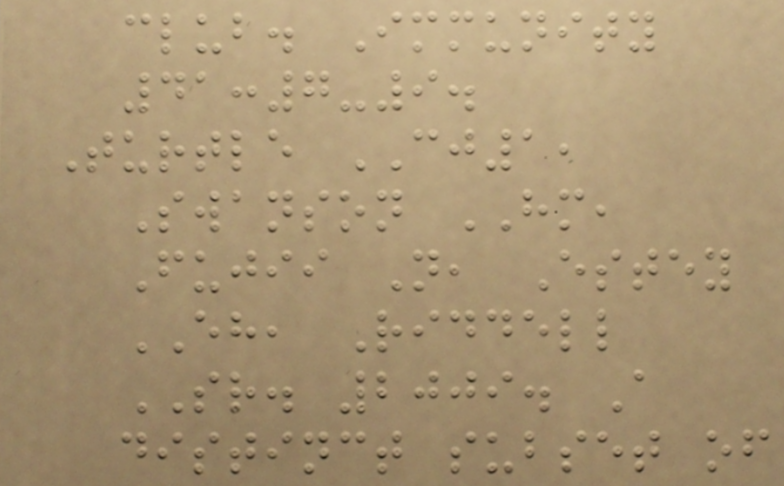club. Immunity
41:7-9.
Turtle CJ1,
Swanson HM,
Fujii N, Estey
EH, Riddell
SR. 2009. A
distinct subset of
